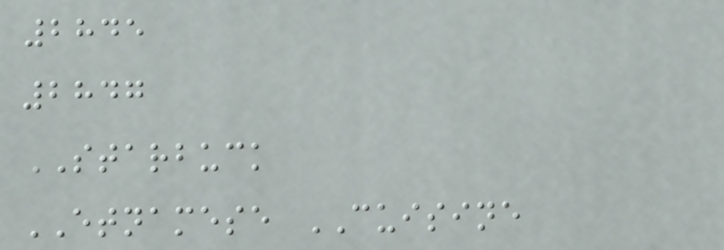2845
2847
STARBUCK
ETNAMESE CUISINE
